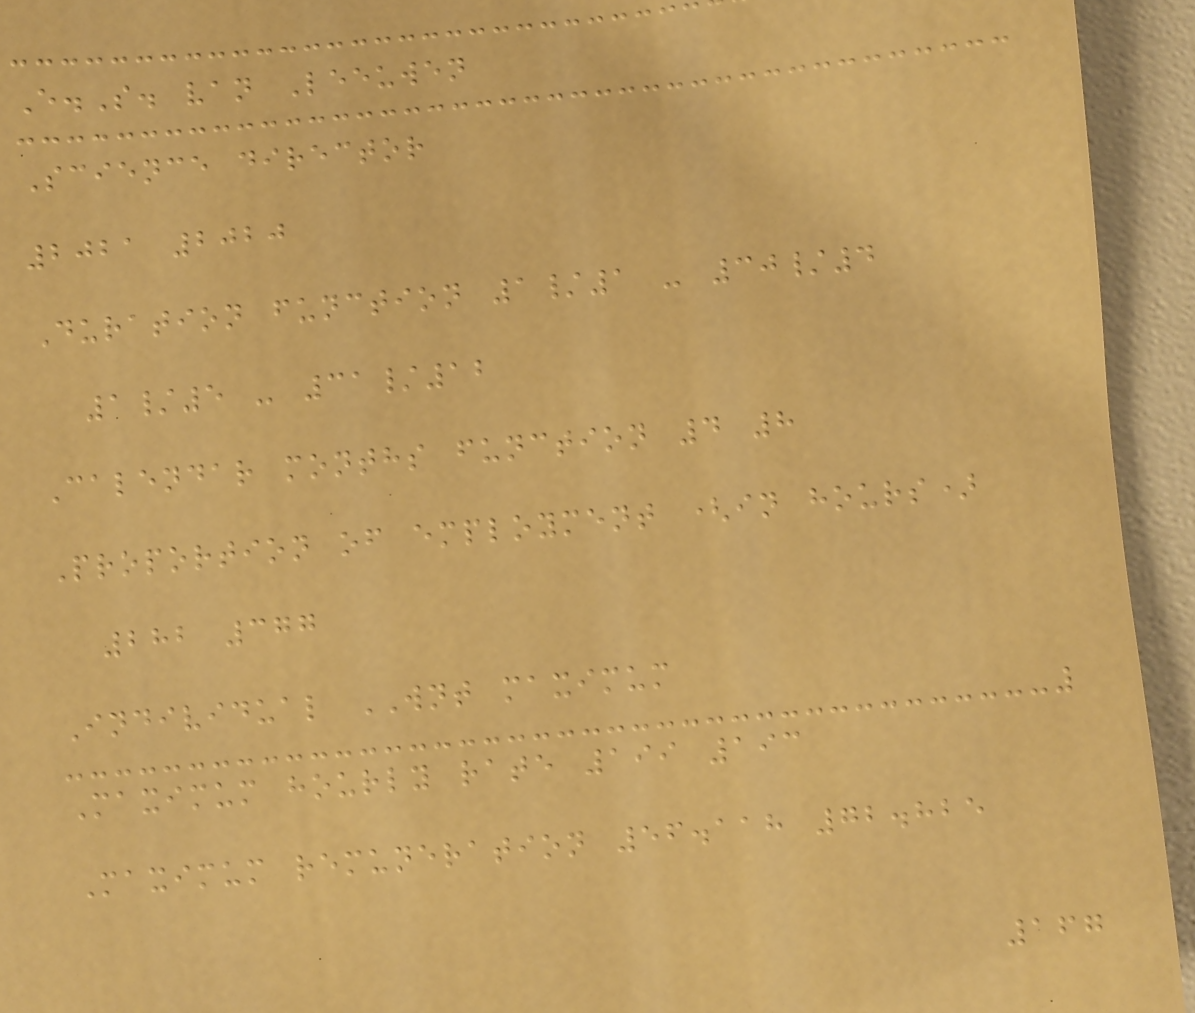E.S. van Leeuwen
Science director
2021 2020
Duration function 1/1 - 30/4
1/5 - 31/12
Calendar months function 4 8
Proportion of employment (in hours)
282 377
Individual WNT maximum
Maximum hourly rate 199 193
Maximum remuneration 56.118 72.825
167
